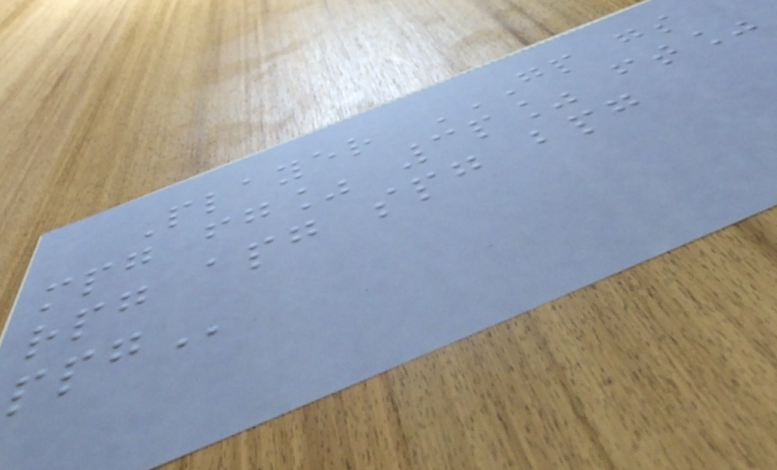Player GP GS
MPG FG% 3P% FT%
RPG APG SPG BPG
PPG
